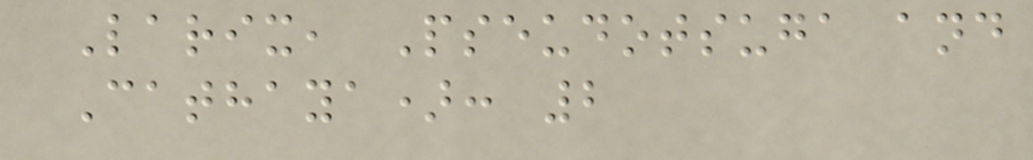Larix, Pseudotsuga and
Cathaya): 2
